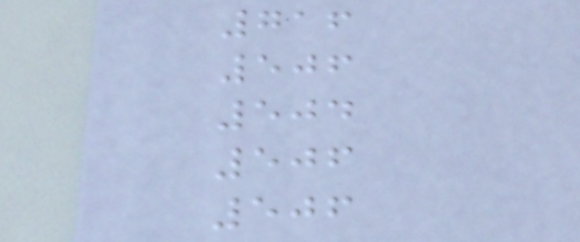716
506
504
506
506
